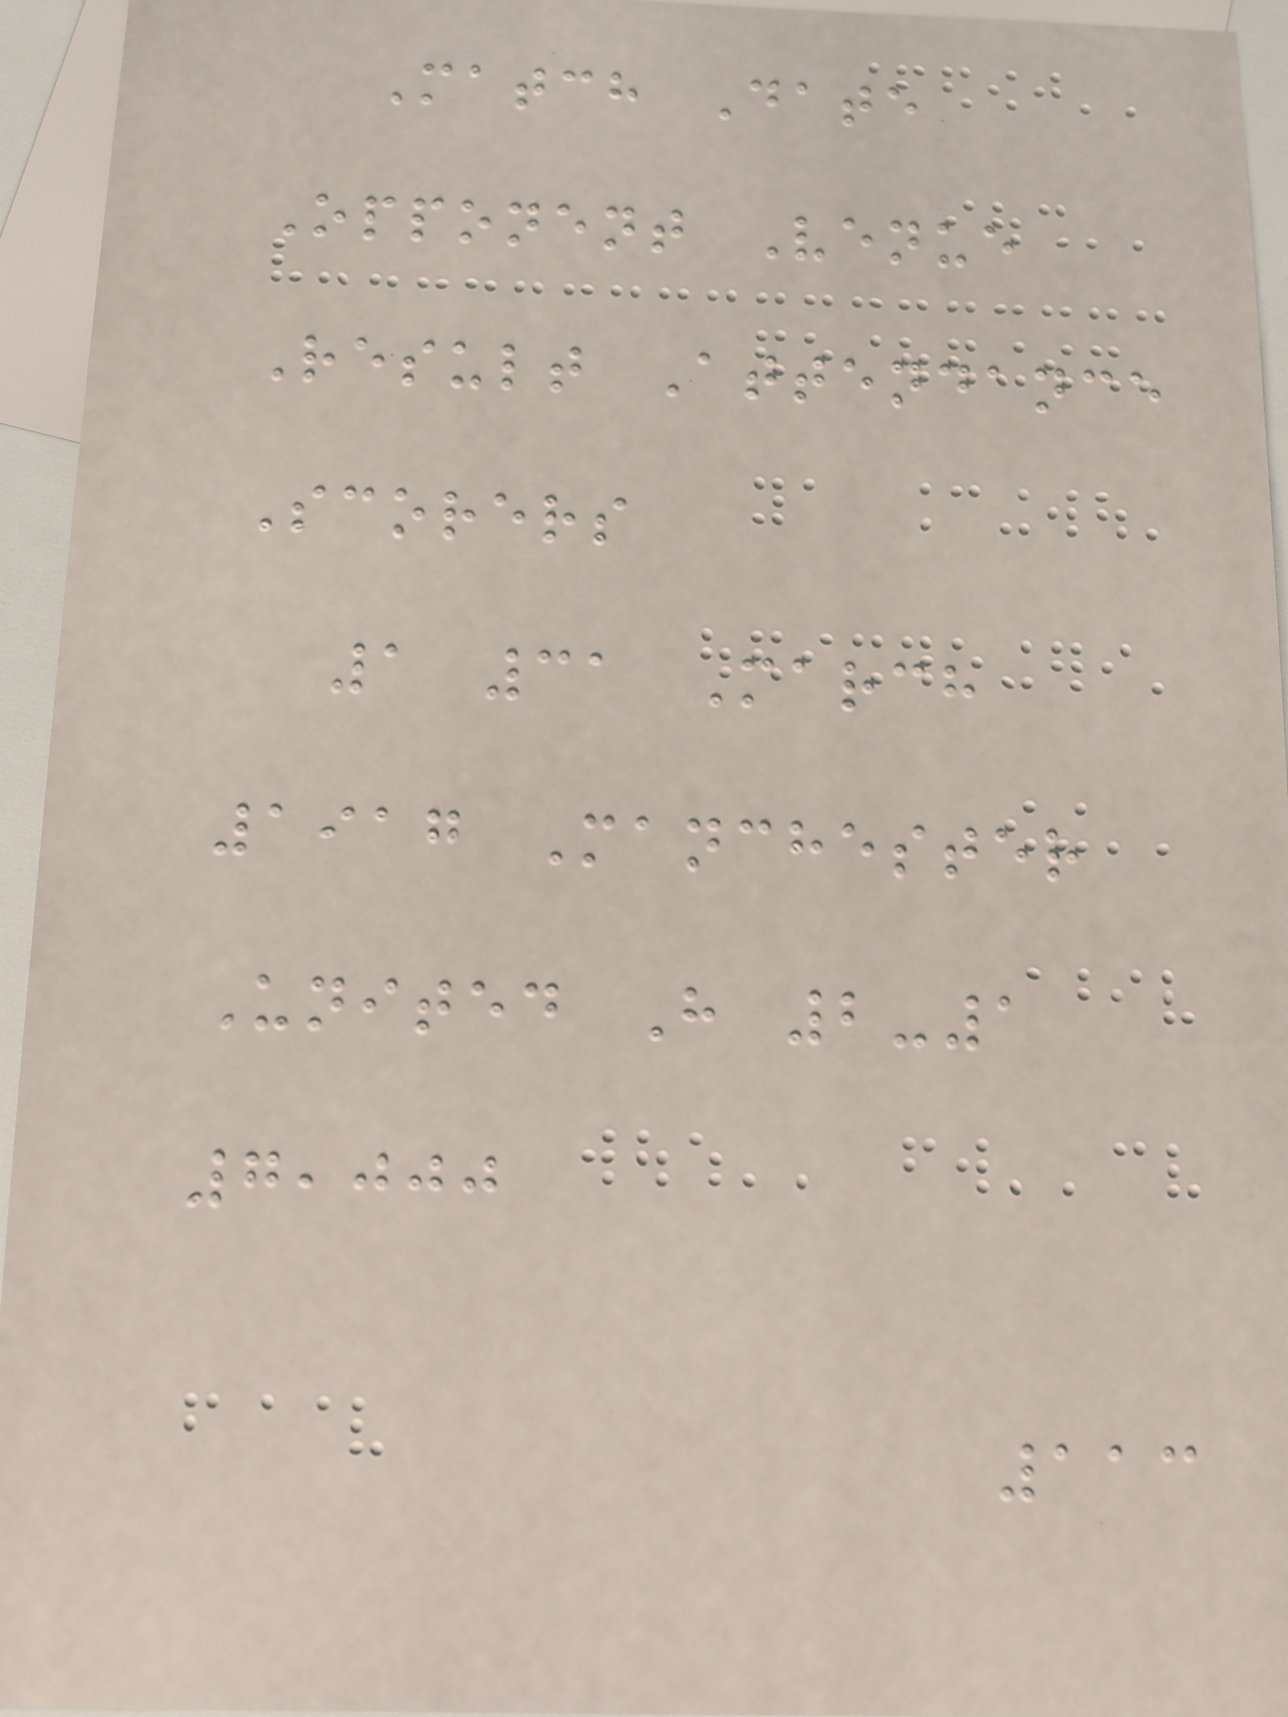Match Date
Opponent Venue
Result Attendance
Scorers
1 31 March
1917 Manchester
United H 2-1
7,000
113
